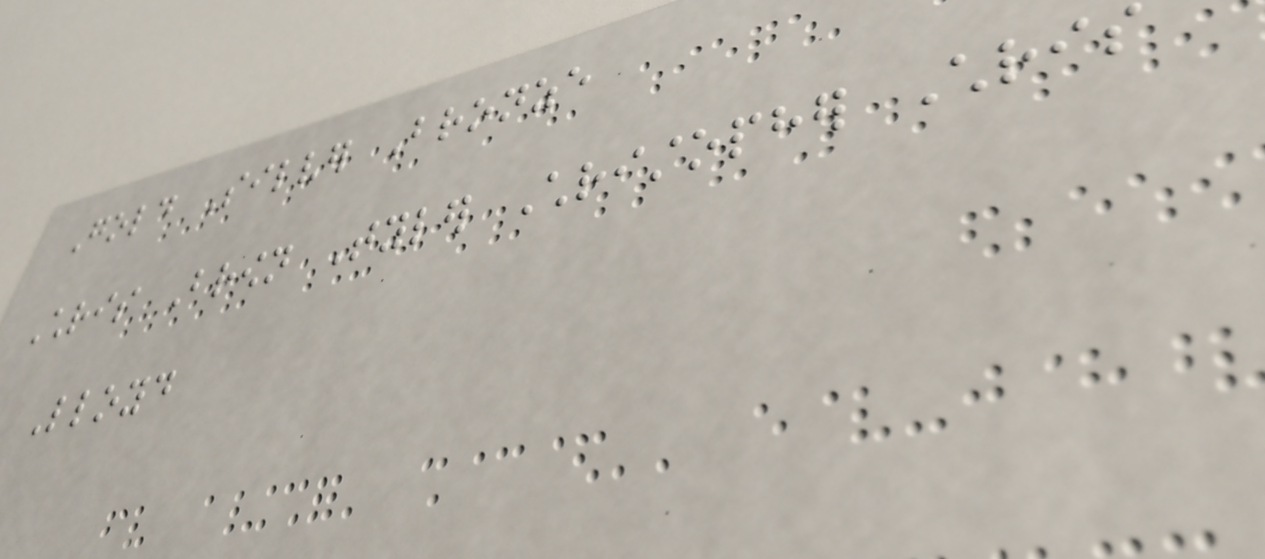Gold Silver Bronze
Chris Brown Tyler Christopher Chris
Lloyd
